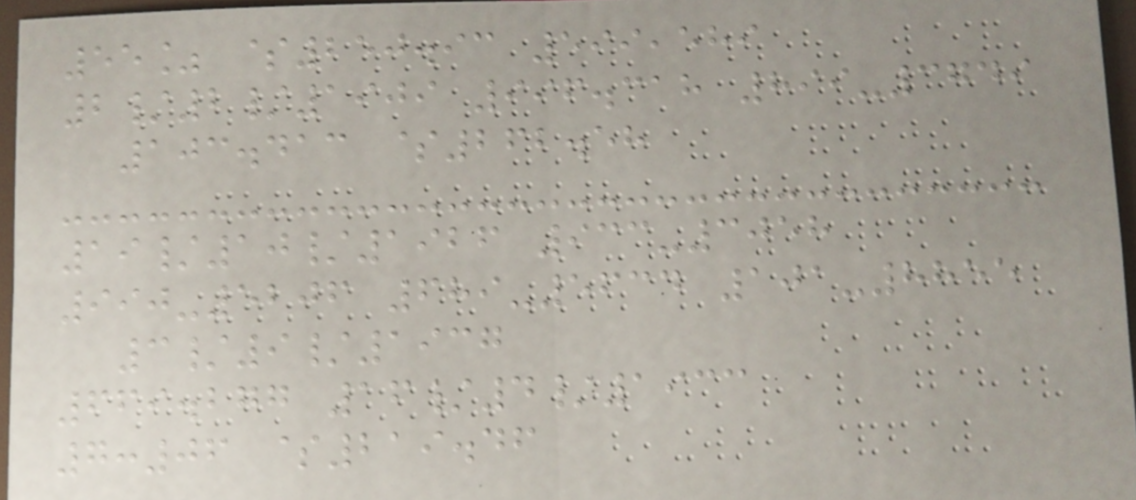55% $250.93 599,589
2/2/1909 996.318 899-3749
103.413 $262.58
19/10/1926 933-3058
990-5206 689-5634 101-8855
3/9/1937
669.277 16/4/1933
7:06 $219.46
